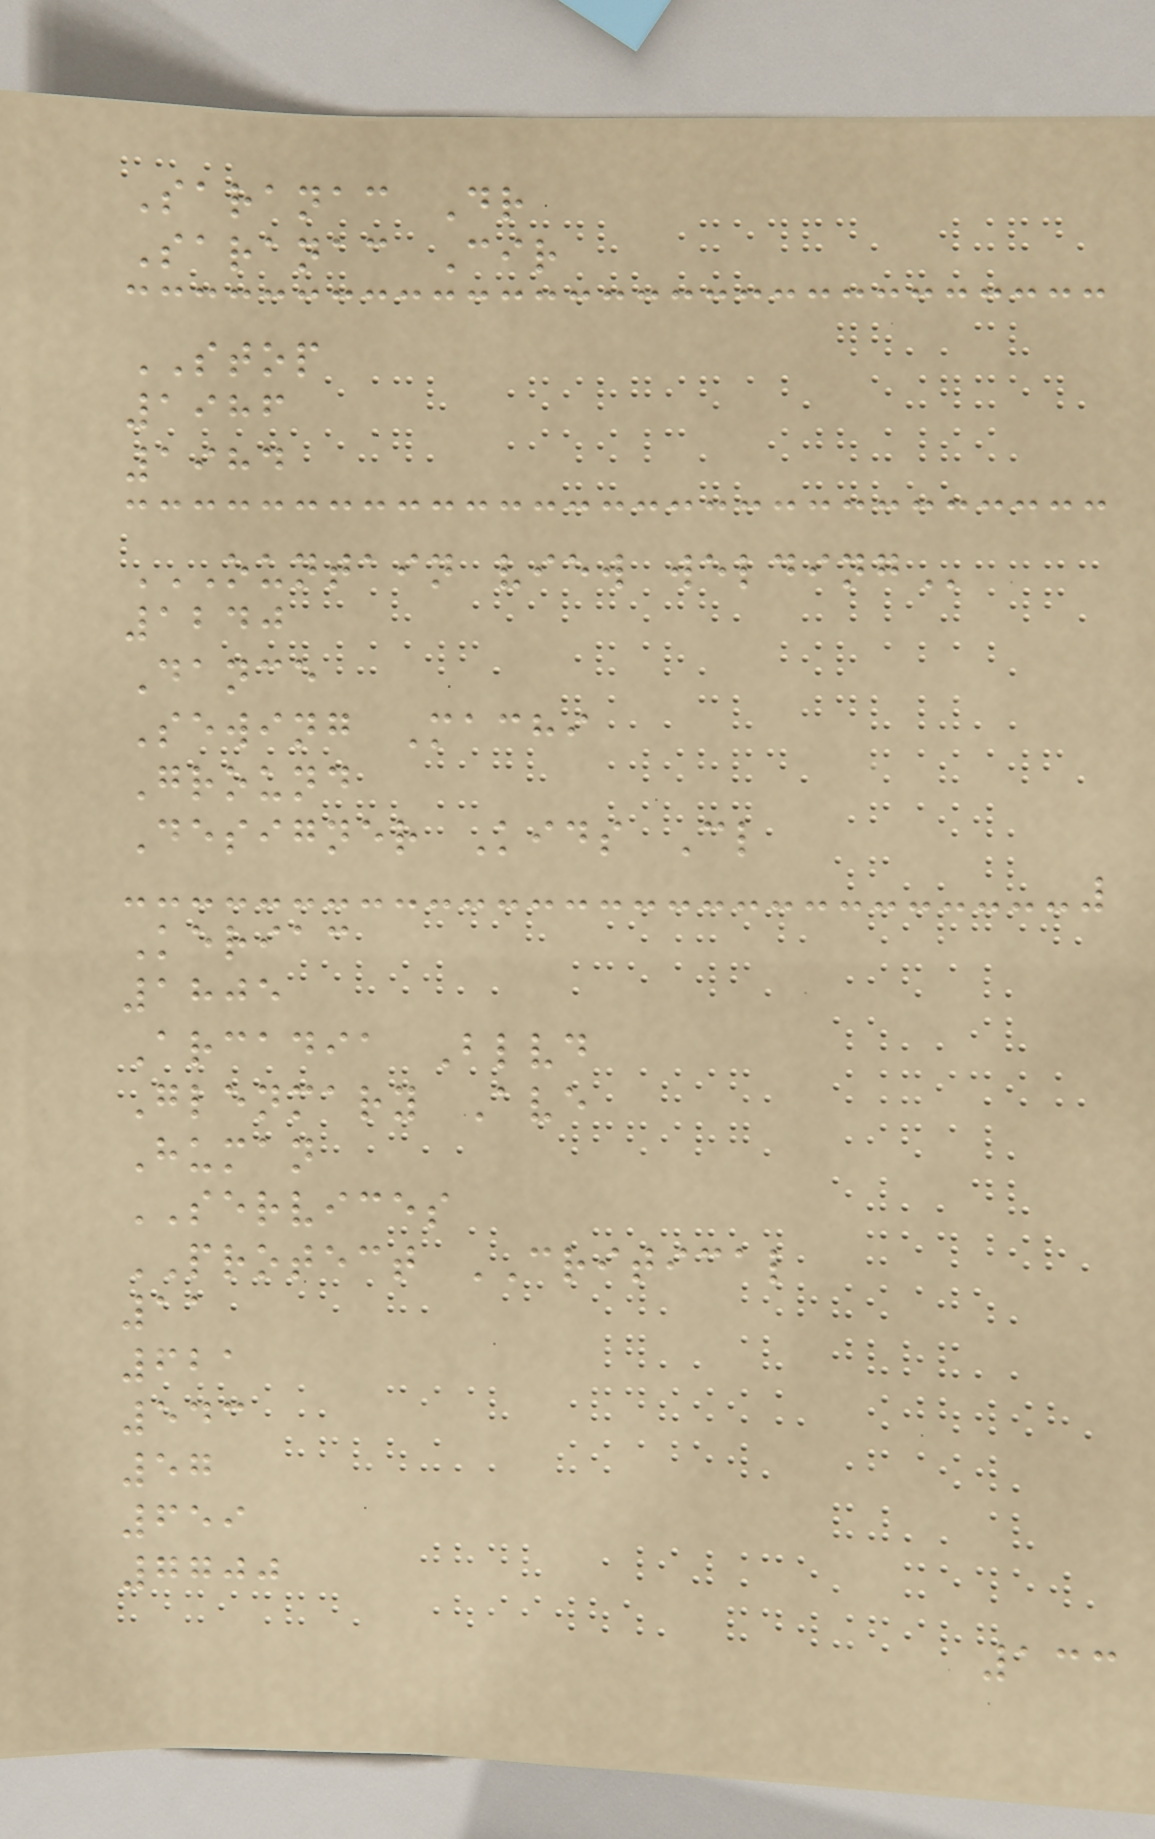Saranac Dr
Saranac Cir
STOP
1986
1984
OUNTAIN VIEW WELDING
1240
Dance
Sewing Machi
Ground
Designer Kids Cl
Keriac
1805
Arcadia Blvd
Glenmary Ave
Human
SERVICES
PROTECT CRITICAL
11
621
543
57
659
7700
133
